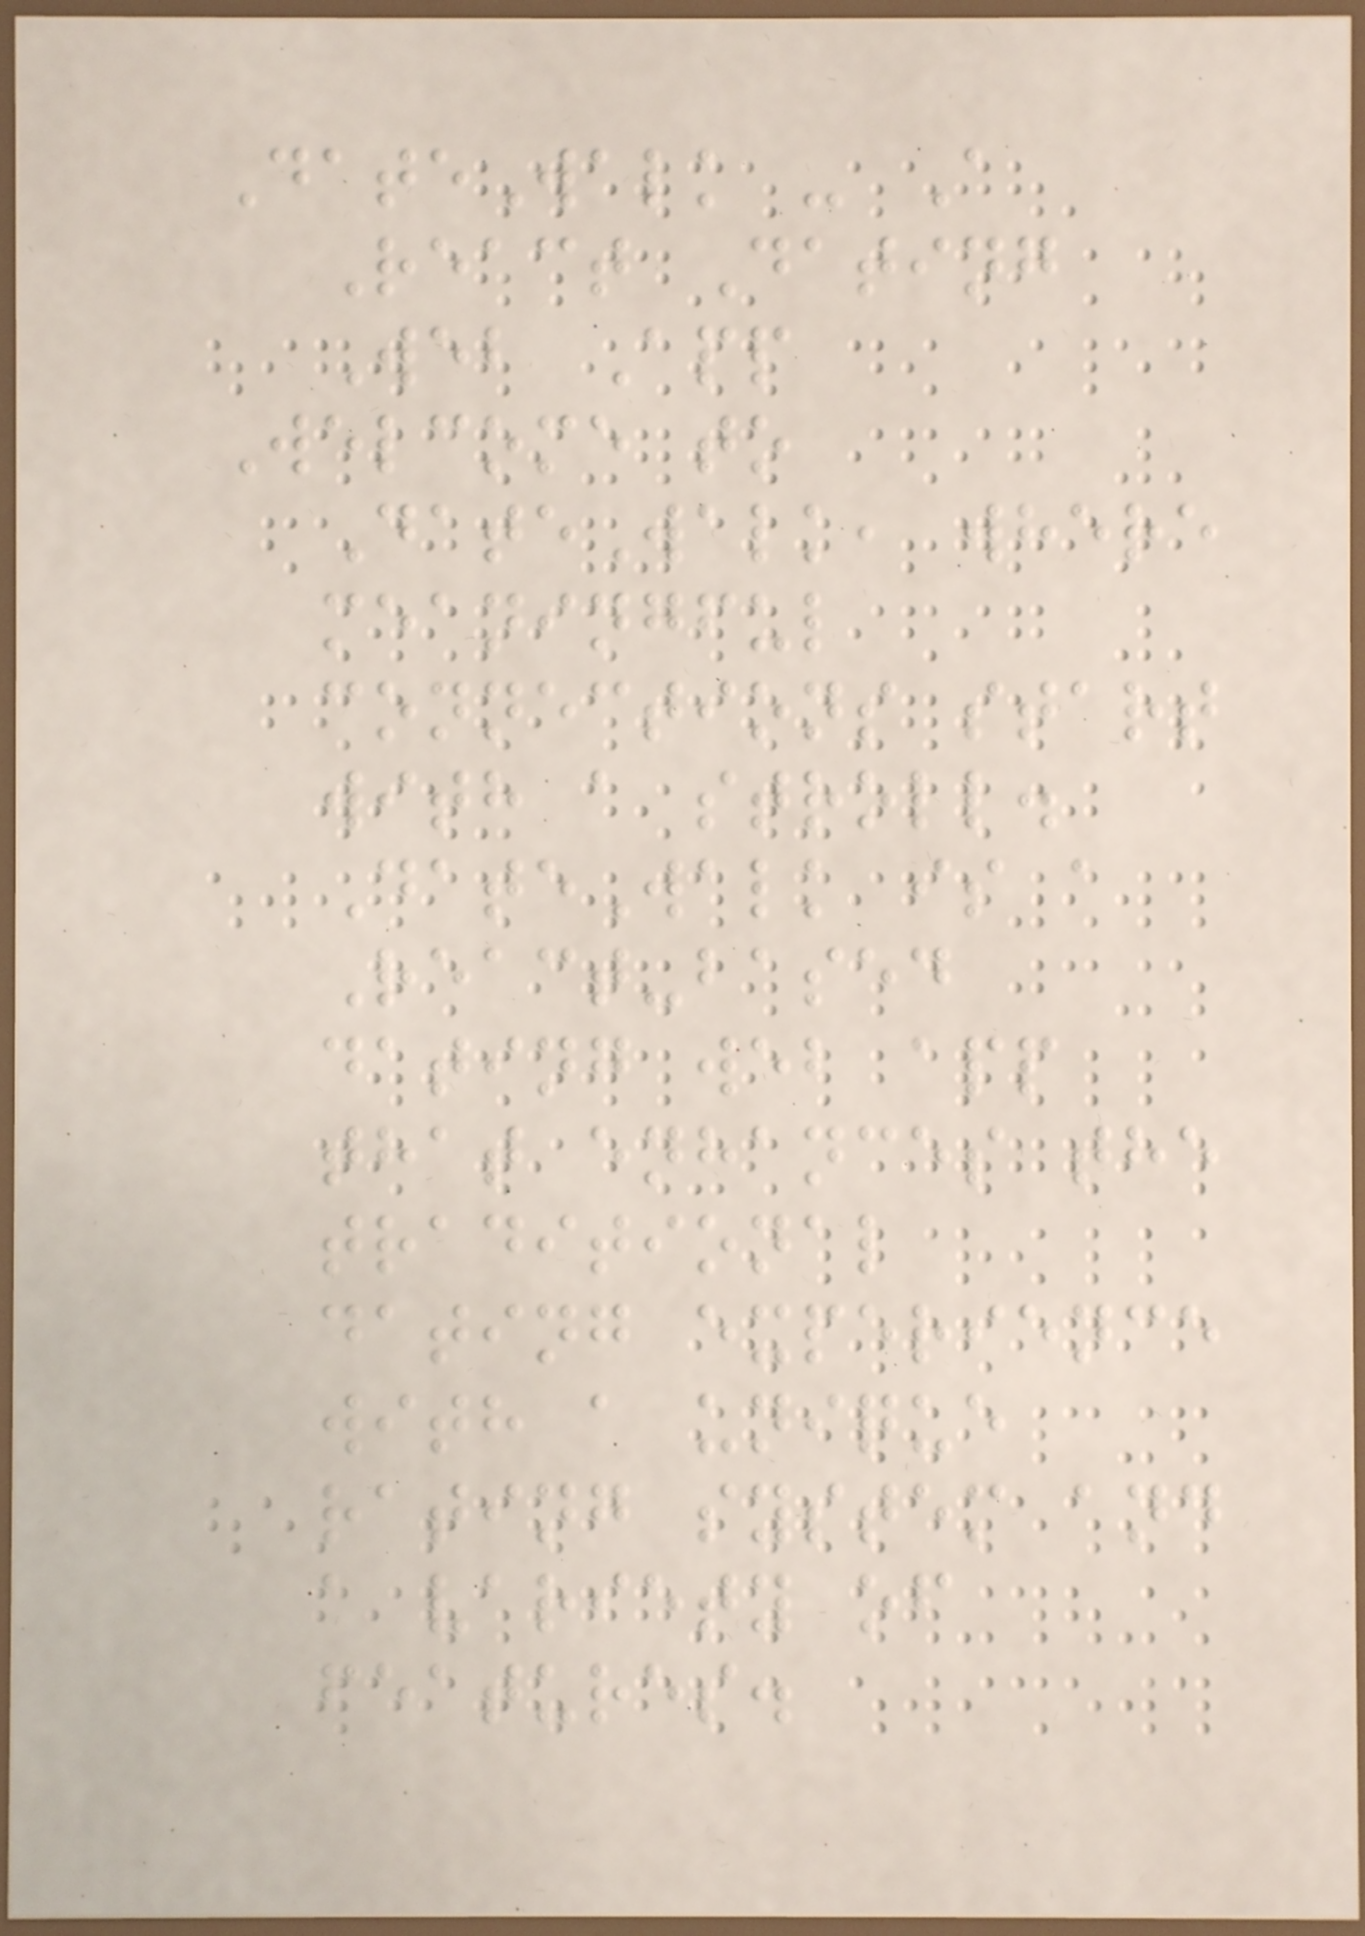DateWalk - A
React Dating
Web App
Welcome to
DateWalk, where
meaningful
connections start
with a stroll.
DateWalk is a
React-based
dating web app
that enhances the
traditional
dating experience
with a unique
rating system and
a variety of
features.
